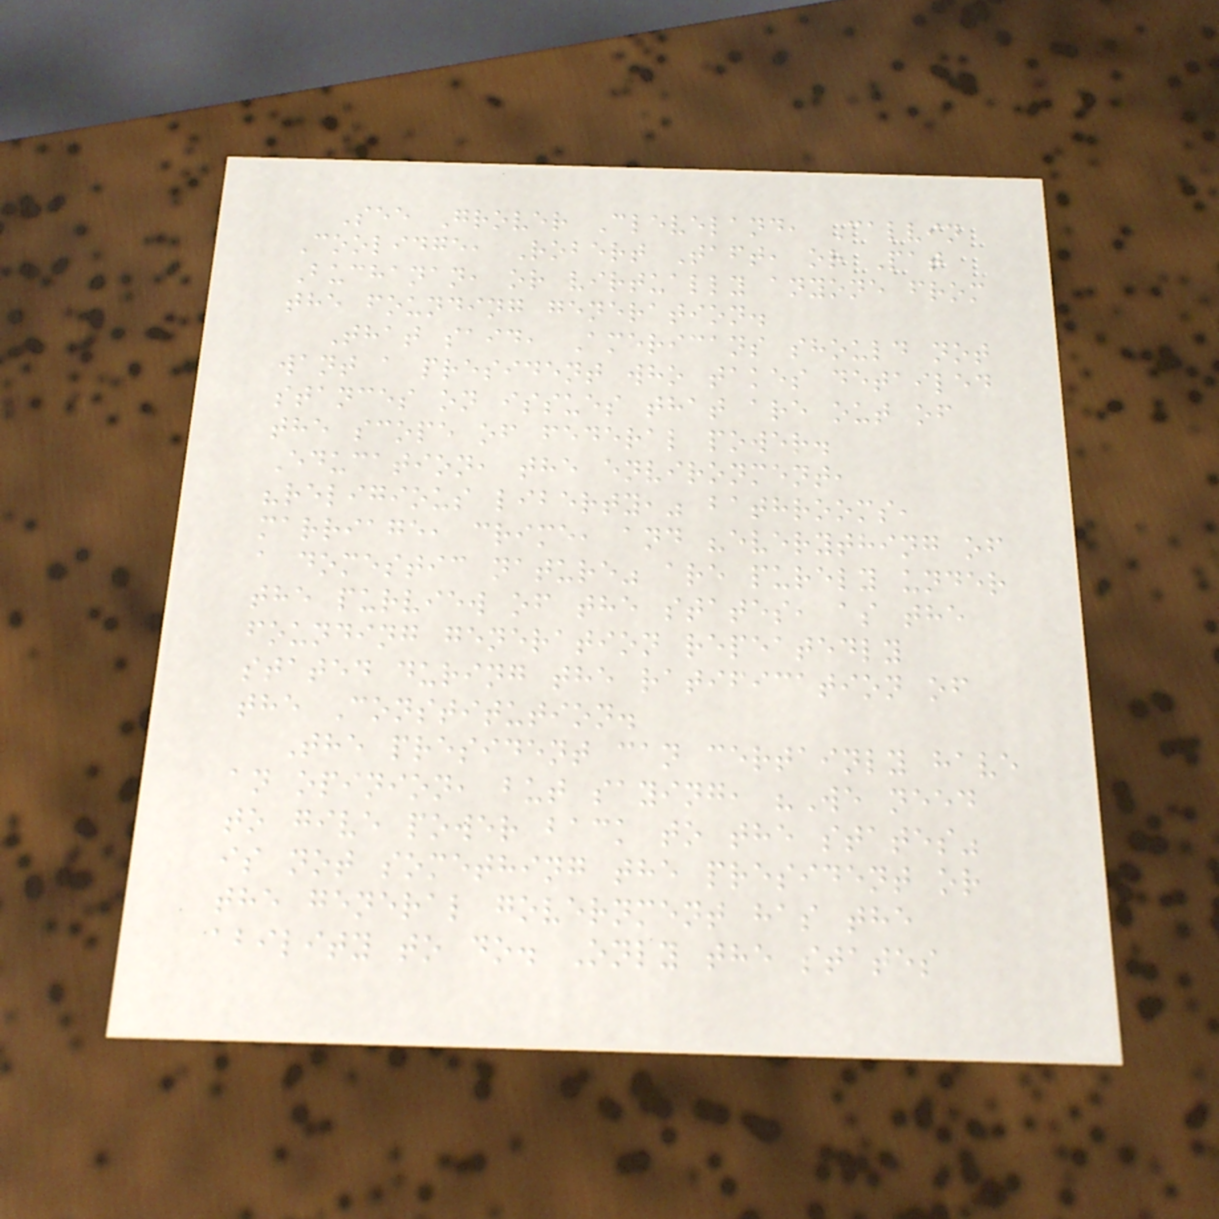See Grover Cleveland, Calvin
Coolidge, Robert Taft, or Pat
Buchanan, or virtually anyone from
the founding generation.
That said, Americans should not
want a president who takes detailed
stances on issues that are out of
the scope of federal power.
Education, the environment,
"religious liberty," bathrooms,
marriage, crime, and "everything of
a domestic nature" are purely under
the purview of the states, as the
founding generation repeatedly
stated during the ratification of
the Constitution.
The president can certainly have
an opinion, but saying, "We need
to give power back to the states"
is not something the president or
the general government has the
ability to do. Only the states
